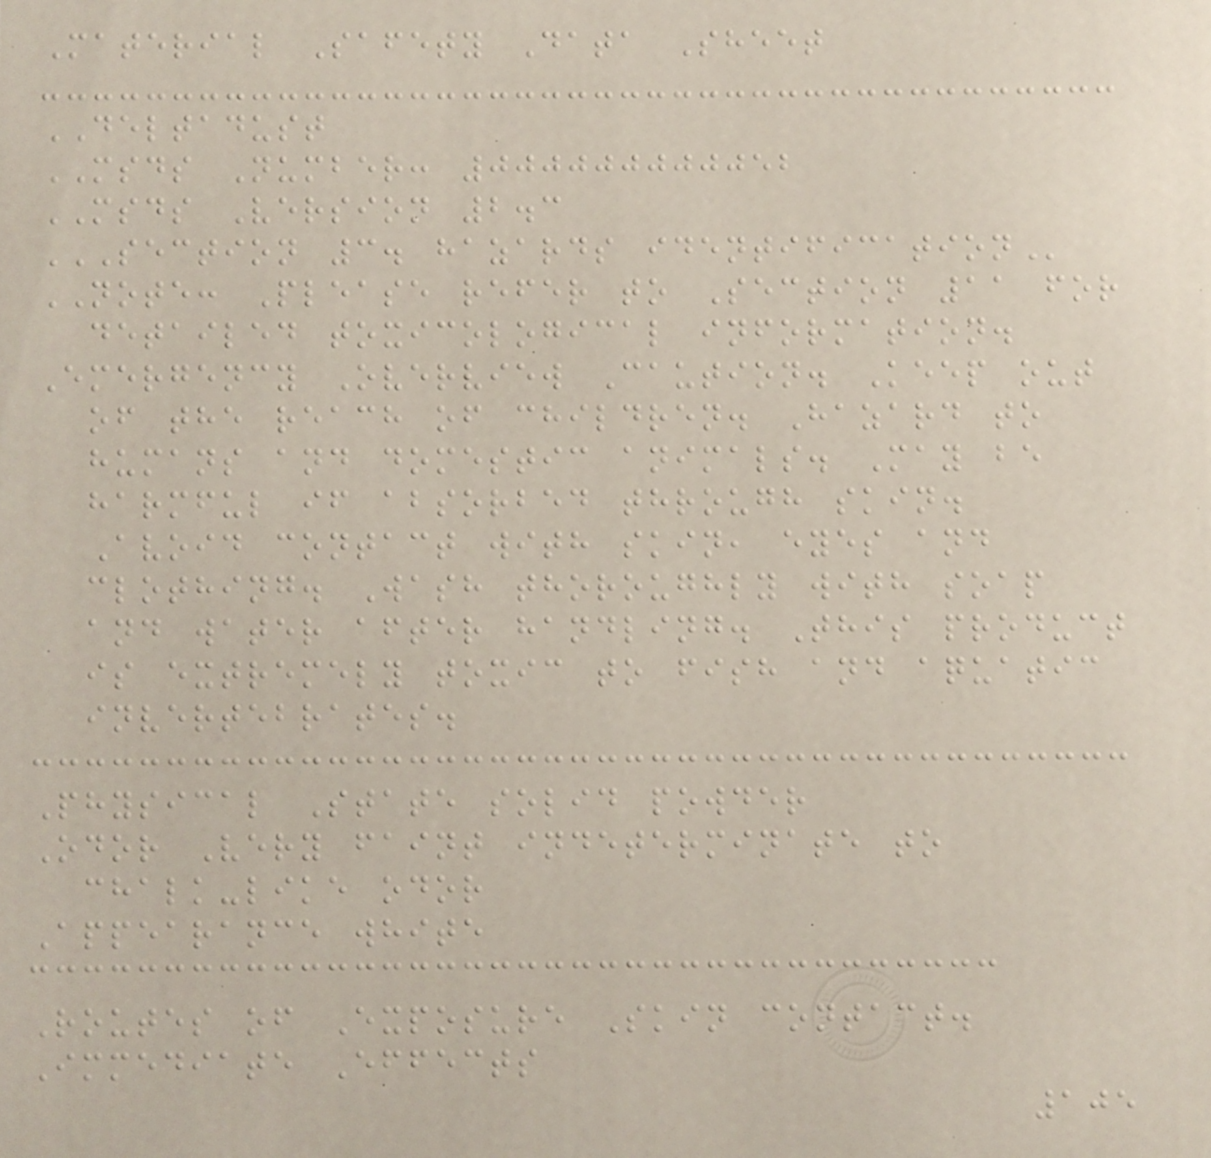Material Safety Data Sheet
DELTADUST
MSDS Number: 000000000052
MSDS Version 2.3
SECTION 3. HAZARDS IDENTIFICATION
NOTE: Please refer to Section 11 for
detailed toxicological information.
Emergency Overview Caution. Keep out
of the reach of children. Hazard to
humans and domestic animals. May be
harmful if absorbed through skin.
Avoid contact with skin, eyes and
clothing. Wash thoroughly with soap
and water after handling. This product
is extremely toxic to fish and aquatic
invertebrates.
Physical State solid powder
Odor Very faint indeterminate to
chalk-like odor
Appearance white
Routes of Exposure Skin contact.
Immediate Effects
105
